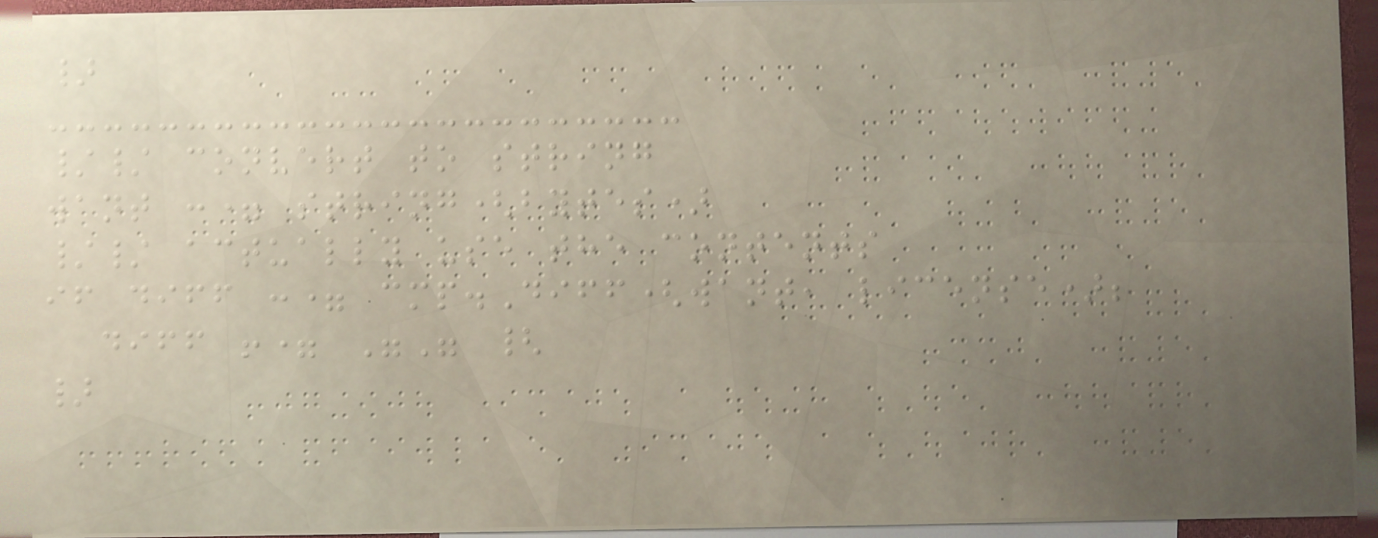}
// convert to string
want := string(bytes)
// actually use the contents
if diff := cmp.Diff(want, license);
diff != "" {
}
